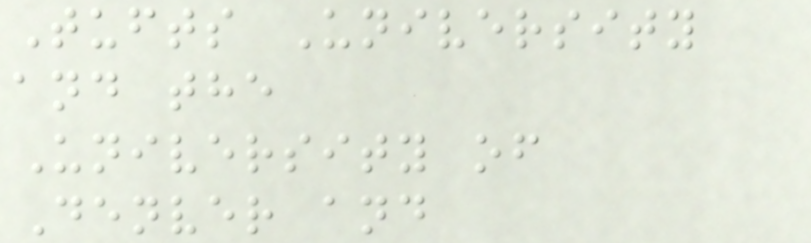Tufts University
and the
University of
Denver and
